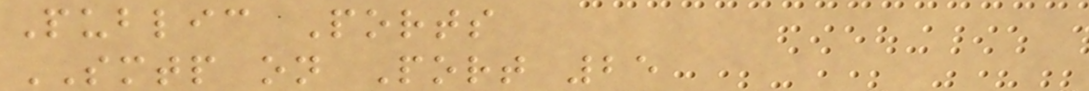Public Ports
SMTP on Port 25
